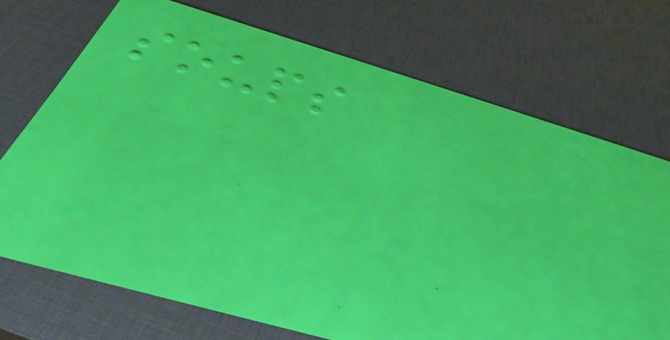soups
